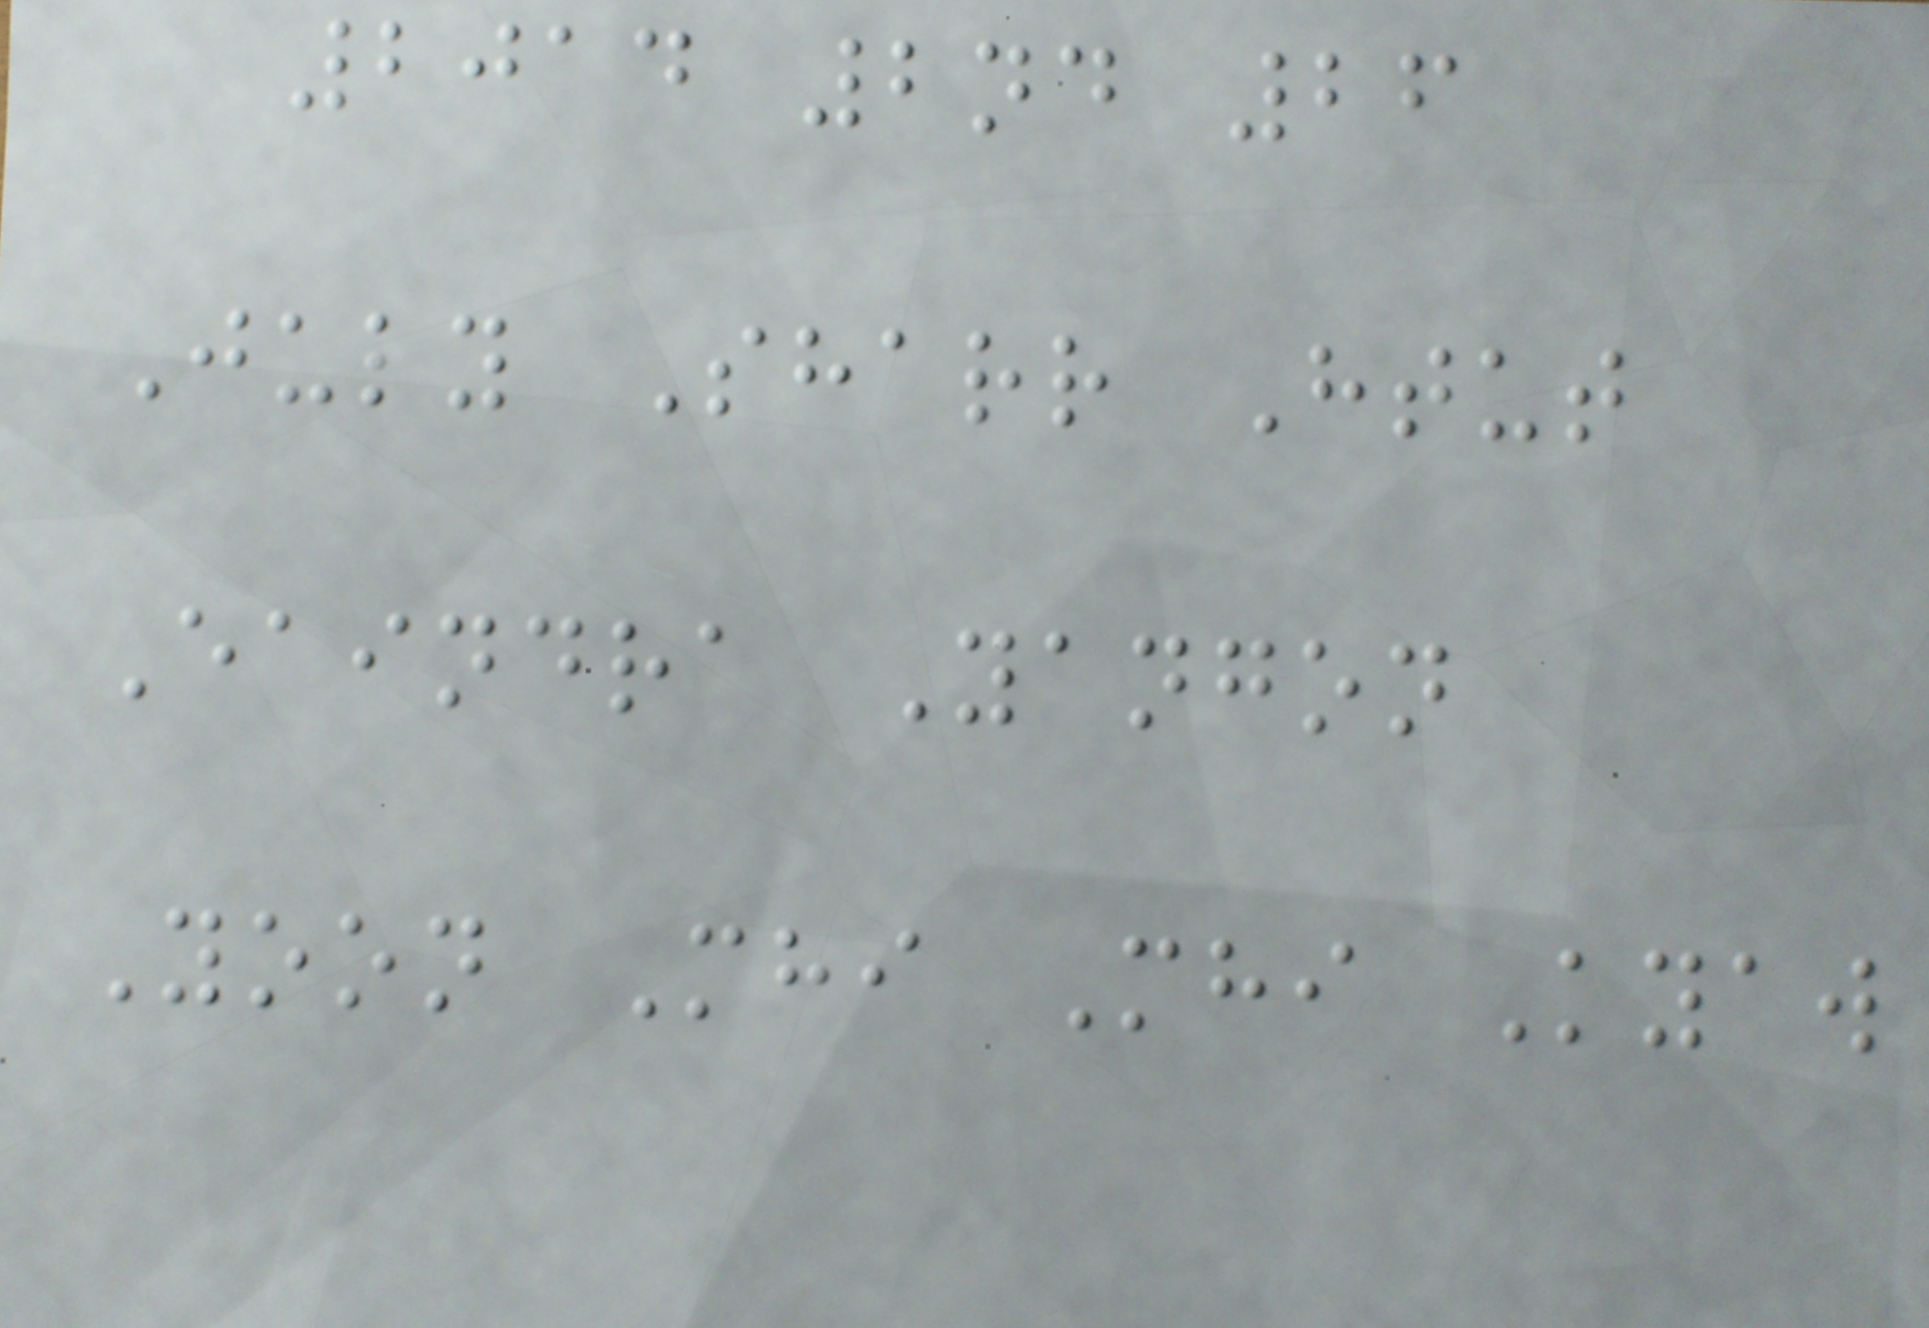2014 2nd 26
July Sharr Htut
Eaindra Yangon
Yoon Mhi Mhi Kyaw
